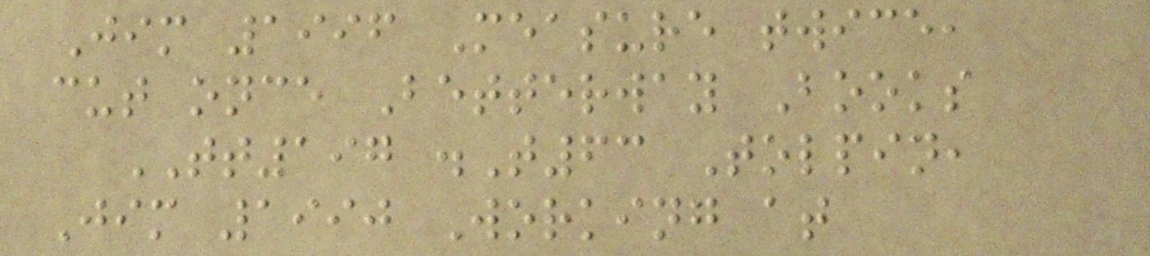Jim 1996 Measure twice,
cut once Betterway Books
TT197 .T63 Tolpin,
Jim 1990 Working at
